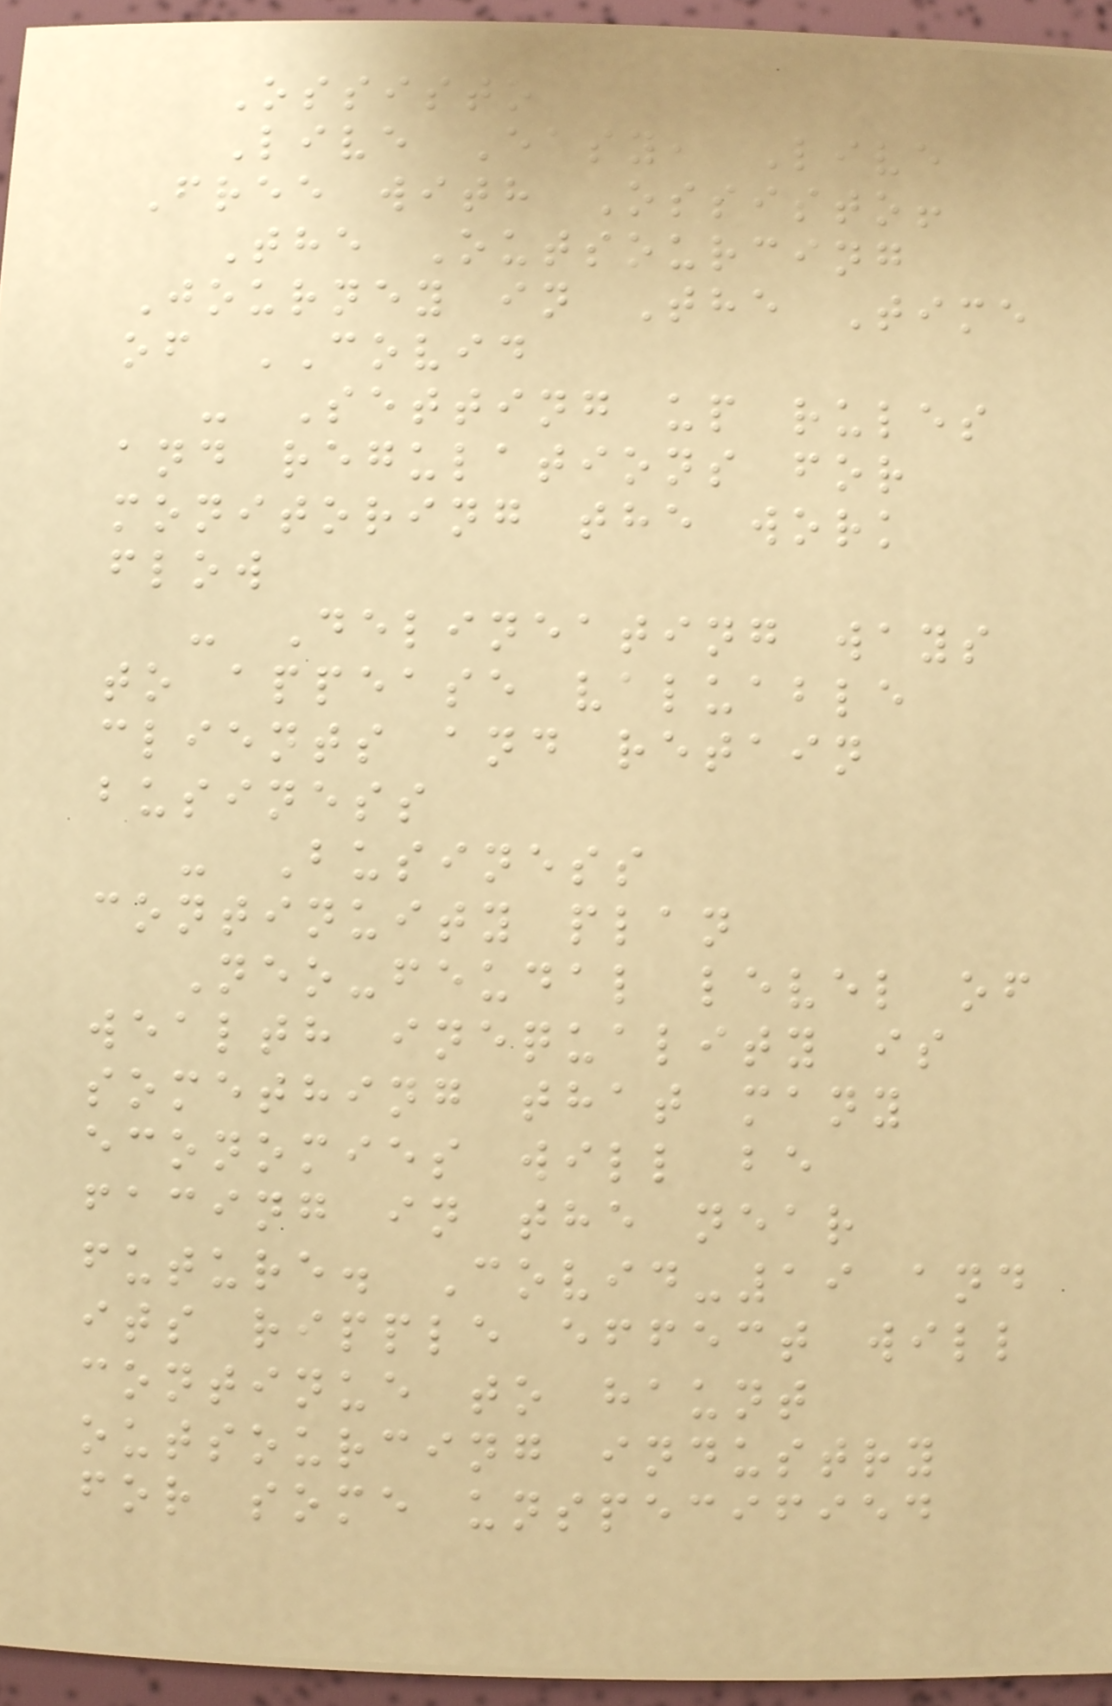Ossisto
Live Easy, Live
Free with Ossisto!
The Outsourcing
Journey in The Time
of COVID
- Setting up rules
and regulations for
monitoring the work
flow
- Delineating ways
to appease valuable
clients and retain
business
- Business
continuity plan
Neo-feudal level of
wealth inequality is
something that many
economies will be
facing in the near
future. Covid-19 and
its ripple effect will
continue to haunt
outsourcing industry
for some unspecified
